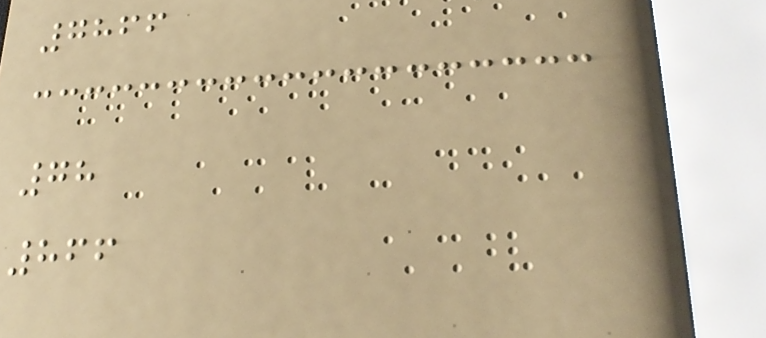7866
78
866
